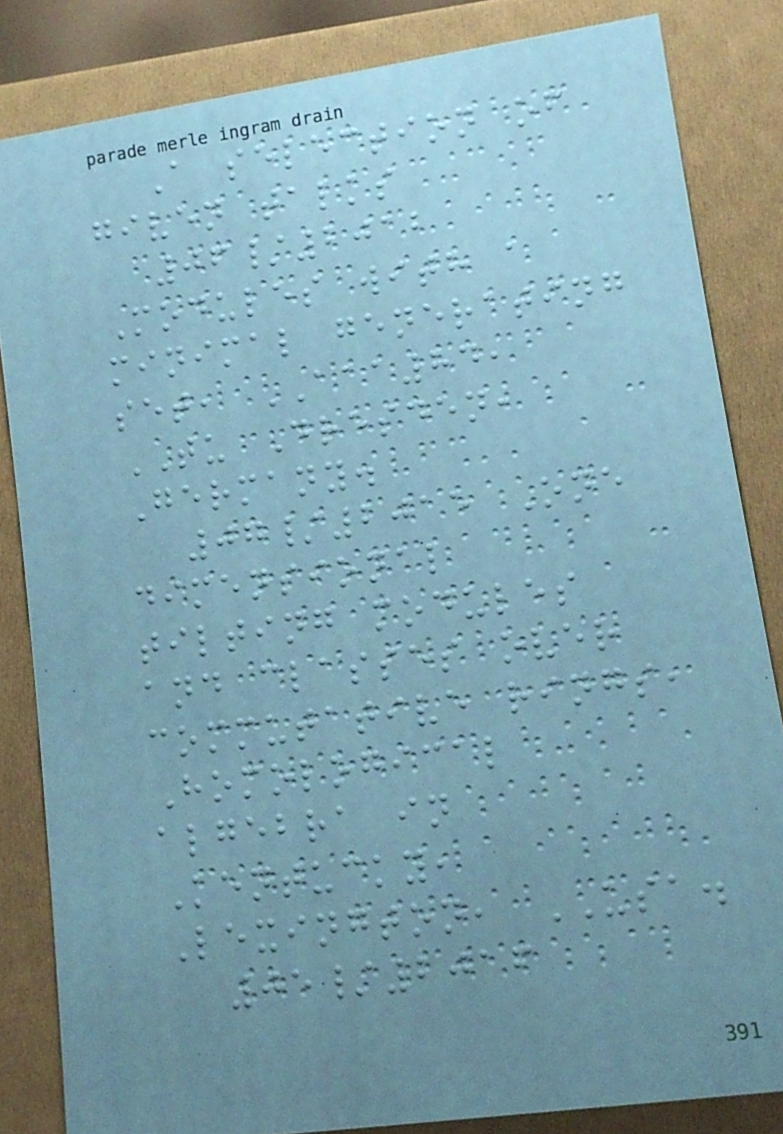A selection of
given talks
06/2012
Modules with a
minimal generating
set, AAA84,
TU Dresden,
Germany.
07/2015 One
dimensional
tilting modules
and classes over
commutative rings,
Homological
algebra in
Kentucky,
Lexington, USA.
05/2016
